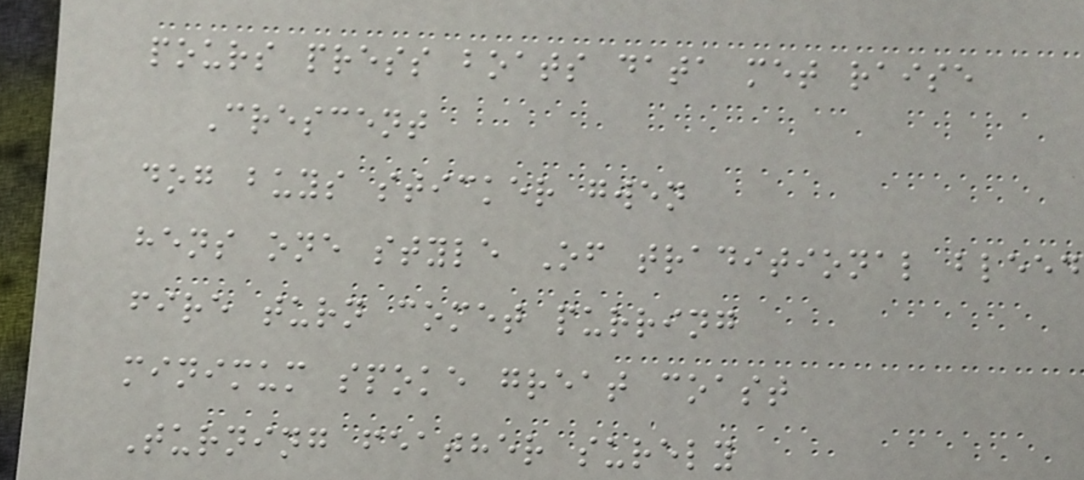pours press boats data met raise
Crescent
dog buys sticker gwen
hens one style Of traditional bleed
fire turn comet purring
minimum spoke great coast
Turning feather surely
